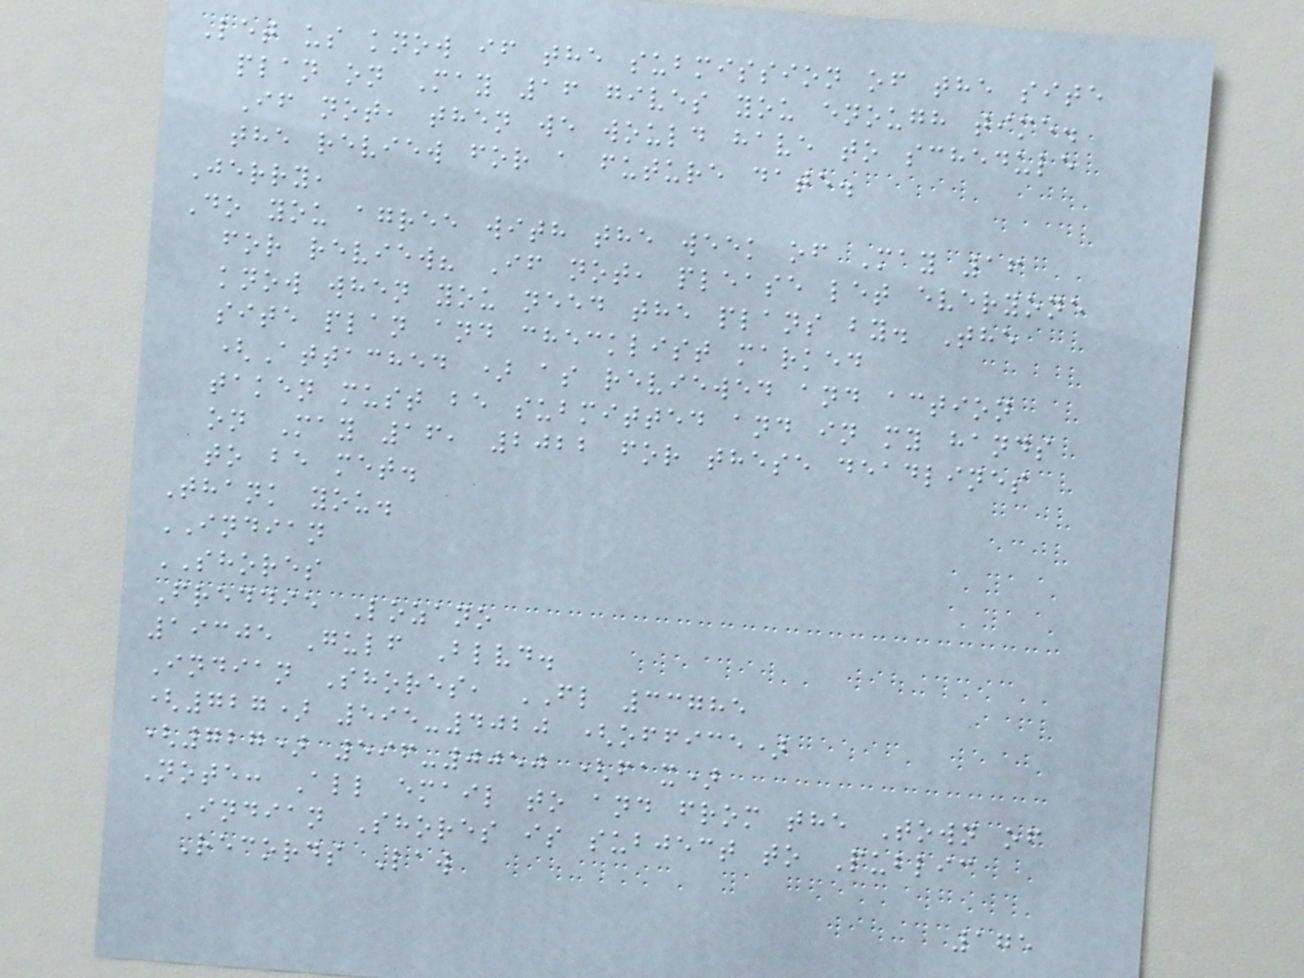Let us know if the submission of the site
plan on May 16 gives you enough time.
If not, then we would have to schedule
the review for a future date.
Jerry,
Do you agree with the week of May 16
for review? If not, please let everyone
know when you need the plans by. The
site plan and checklist marked
(Attached ) as reviewed and action
taken must be submitted and in my hands
on May 16, 2022 for these deadlines
to be met.
Thank you.
INDIAN
SHORES
Freddie Lozano
19305 Gulf Blvd.
Indian Shores, FL 33785
(727) 595-4020 (office)
(727) 596-0050 (fax)
Note: All email to and from the Town of
Indian Shores is subject to Public
Records Law
175
